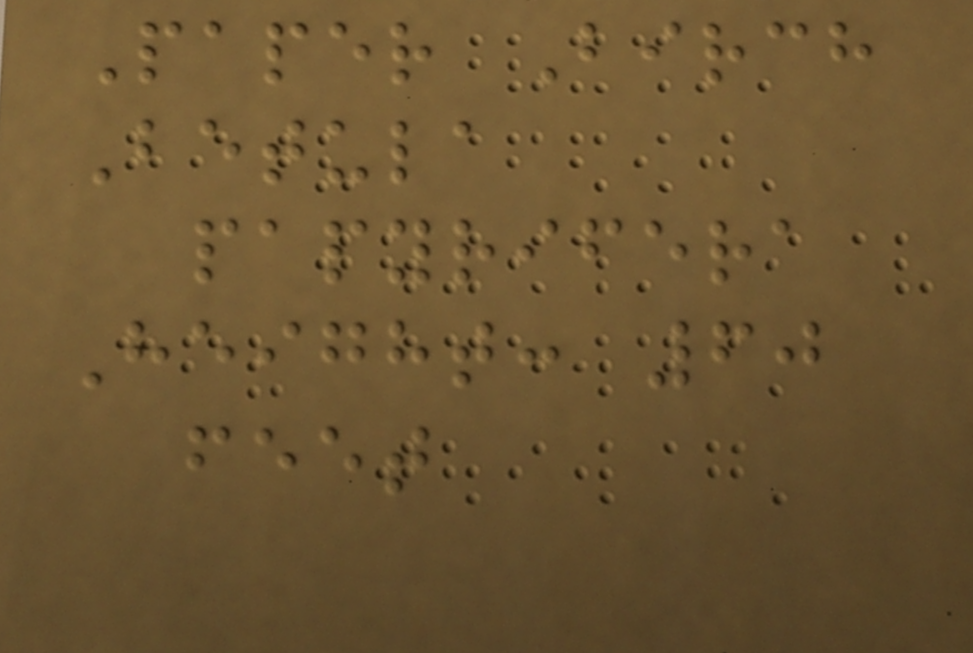Paper Birch
Betula
papyrifera
Height: 60
feet
